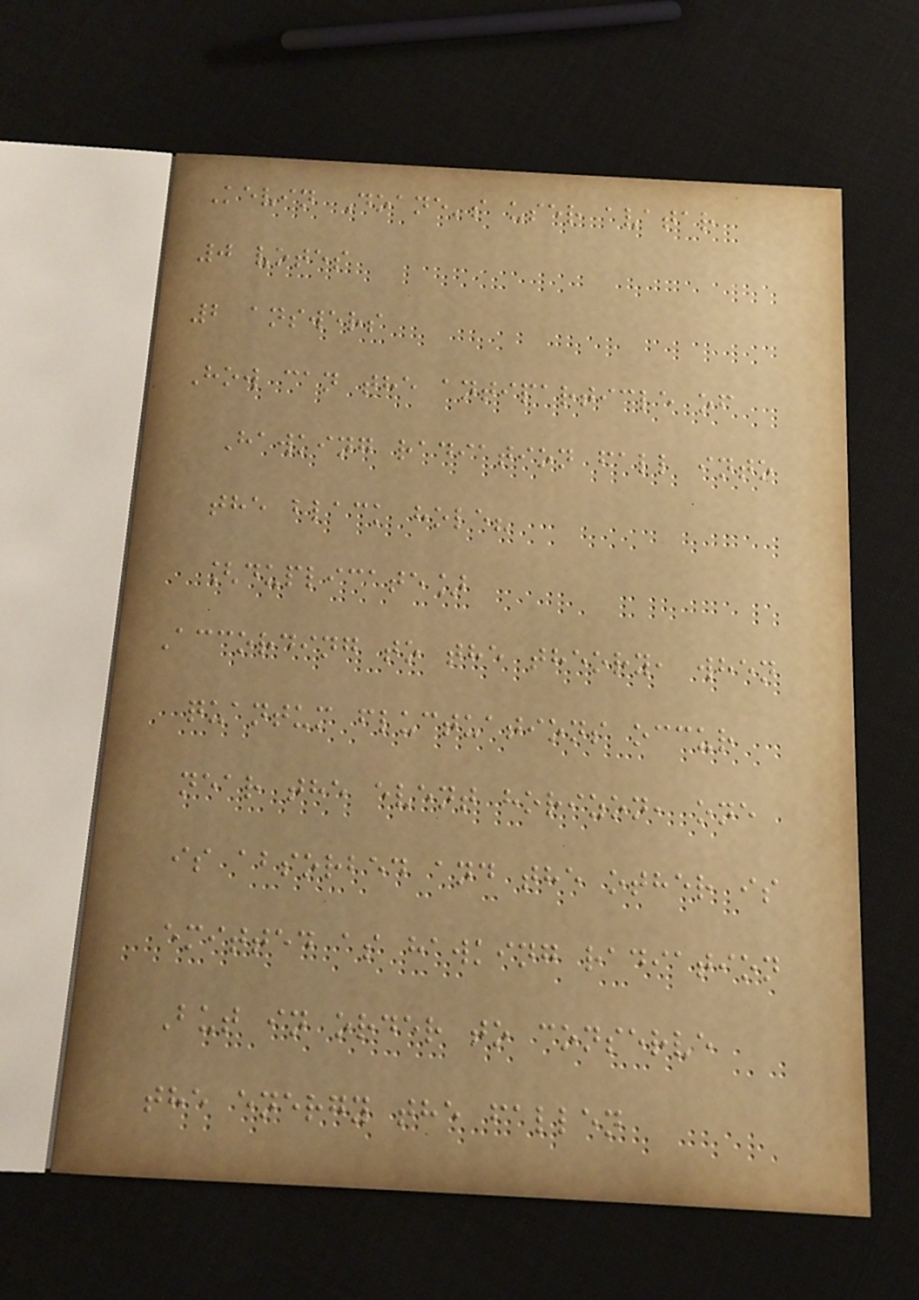Kevin Doane's user avatar
0 votes
2 answers
How can the antiparticle of
Hawking radiation fall into
the black hole?
[duplicate]
According to the theory, when
quantum fluctuations occur
near the event horizon, one
is absorbed and the other is
emitted as hawking radiation
But in order to conserve
the energy the fallen
